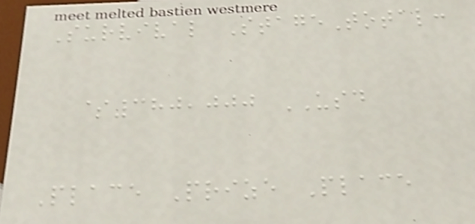Survival StageTotal:
$380,000 USD
Place Prize Place
